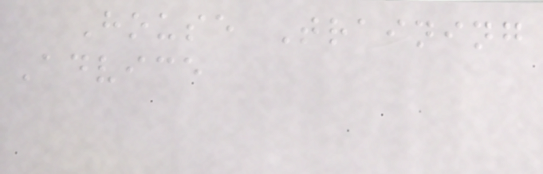House Training
Advice
